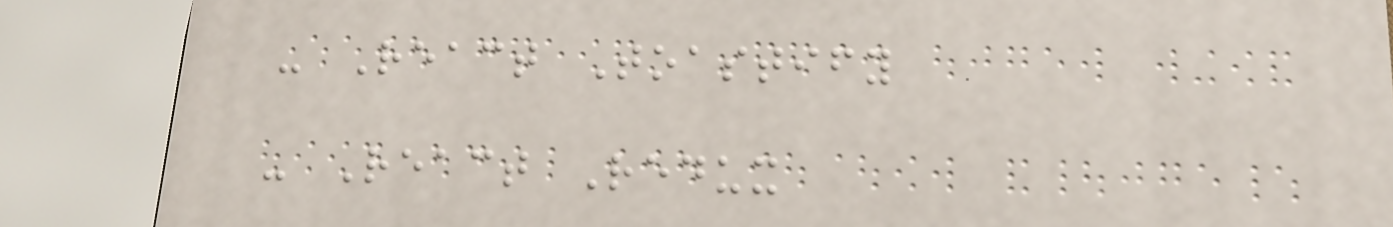- React Toastify
- React Redux
